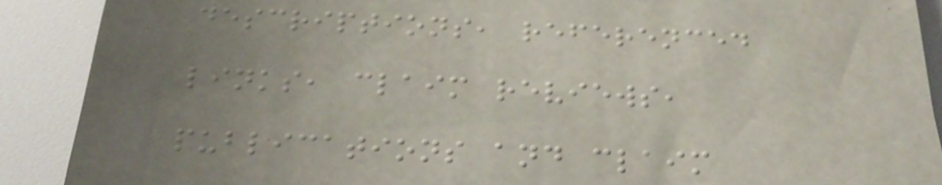descriptions, referenced
links, claim reviews,
publications and claim
